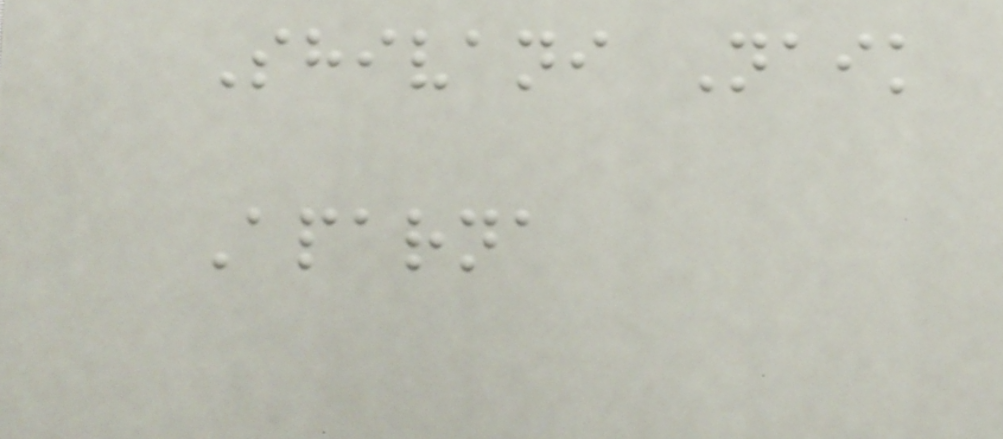Shivani Naik
Aparna
